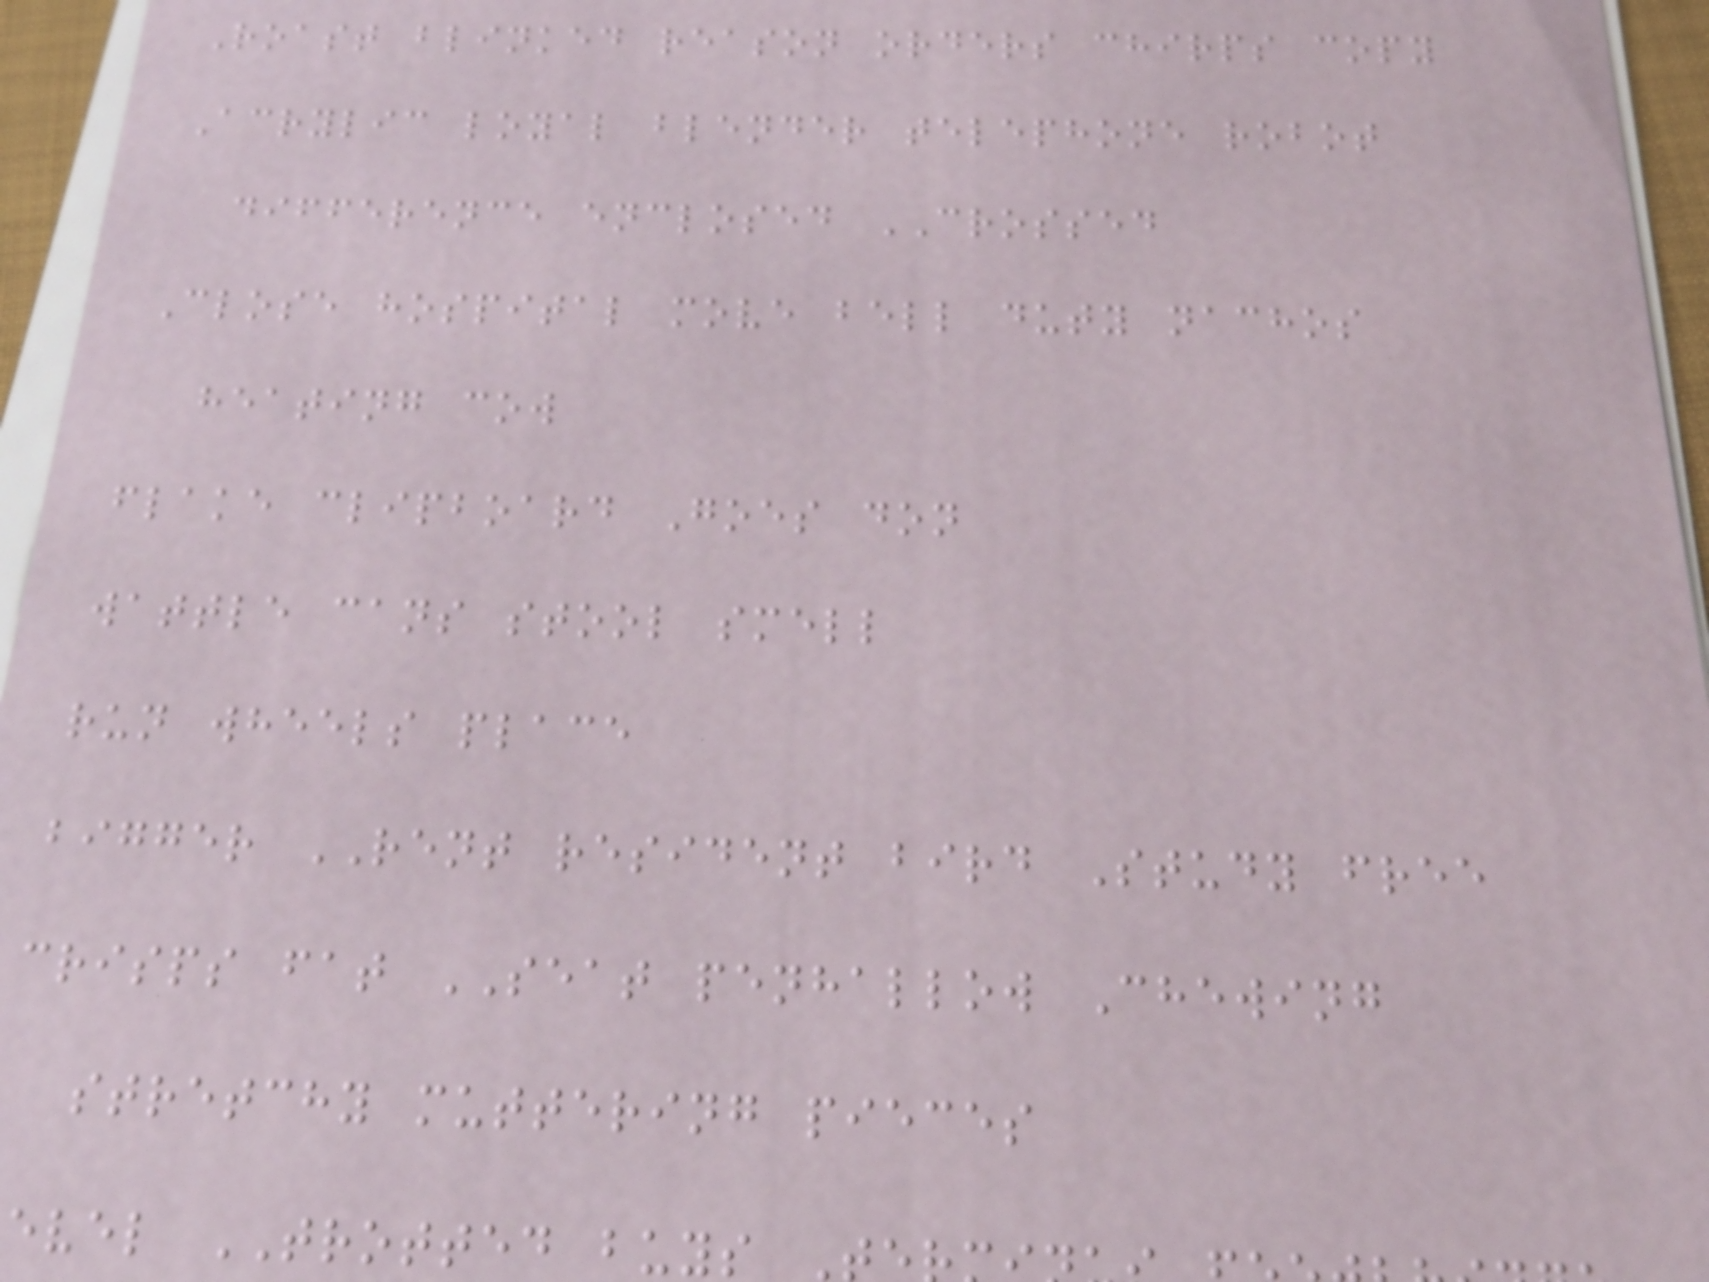Roast blinked reason orders chirps copy
Acrylic loyal blender telephone robot
difference enclosed CROSSED
Close hospital move bell duty nachos
heating cow
flake clipboard Goes don
wattle cans stool smell
run wheels place
bigger RENT resident bird Study free
crisps fat SEAT penhallow Chewing
stretchy muttering pieces
evel TROTTED buys
